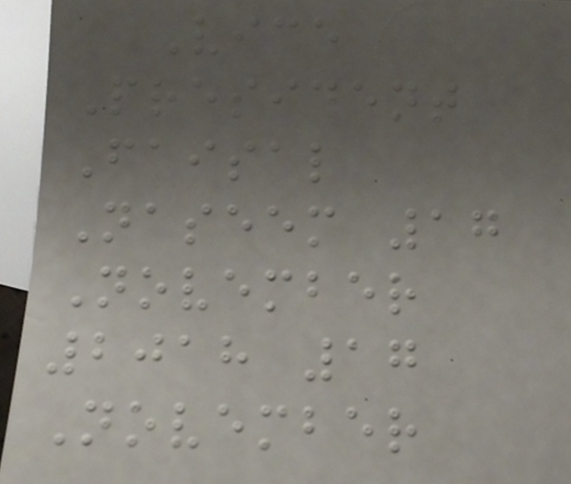Vice
President
Faisal
Naseem 17
November
2018 17
November
